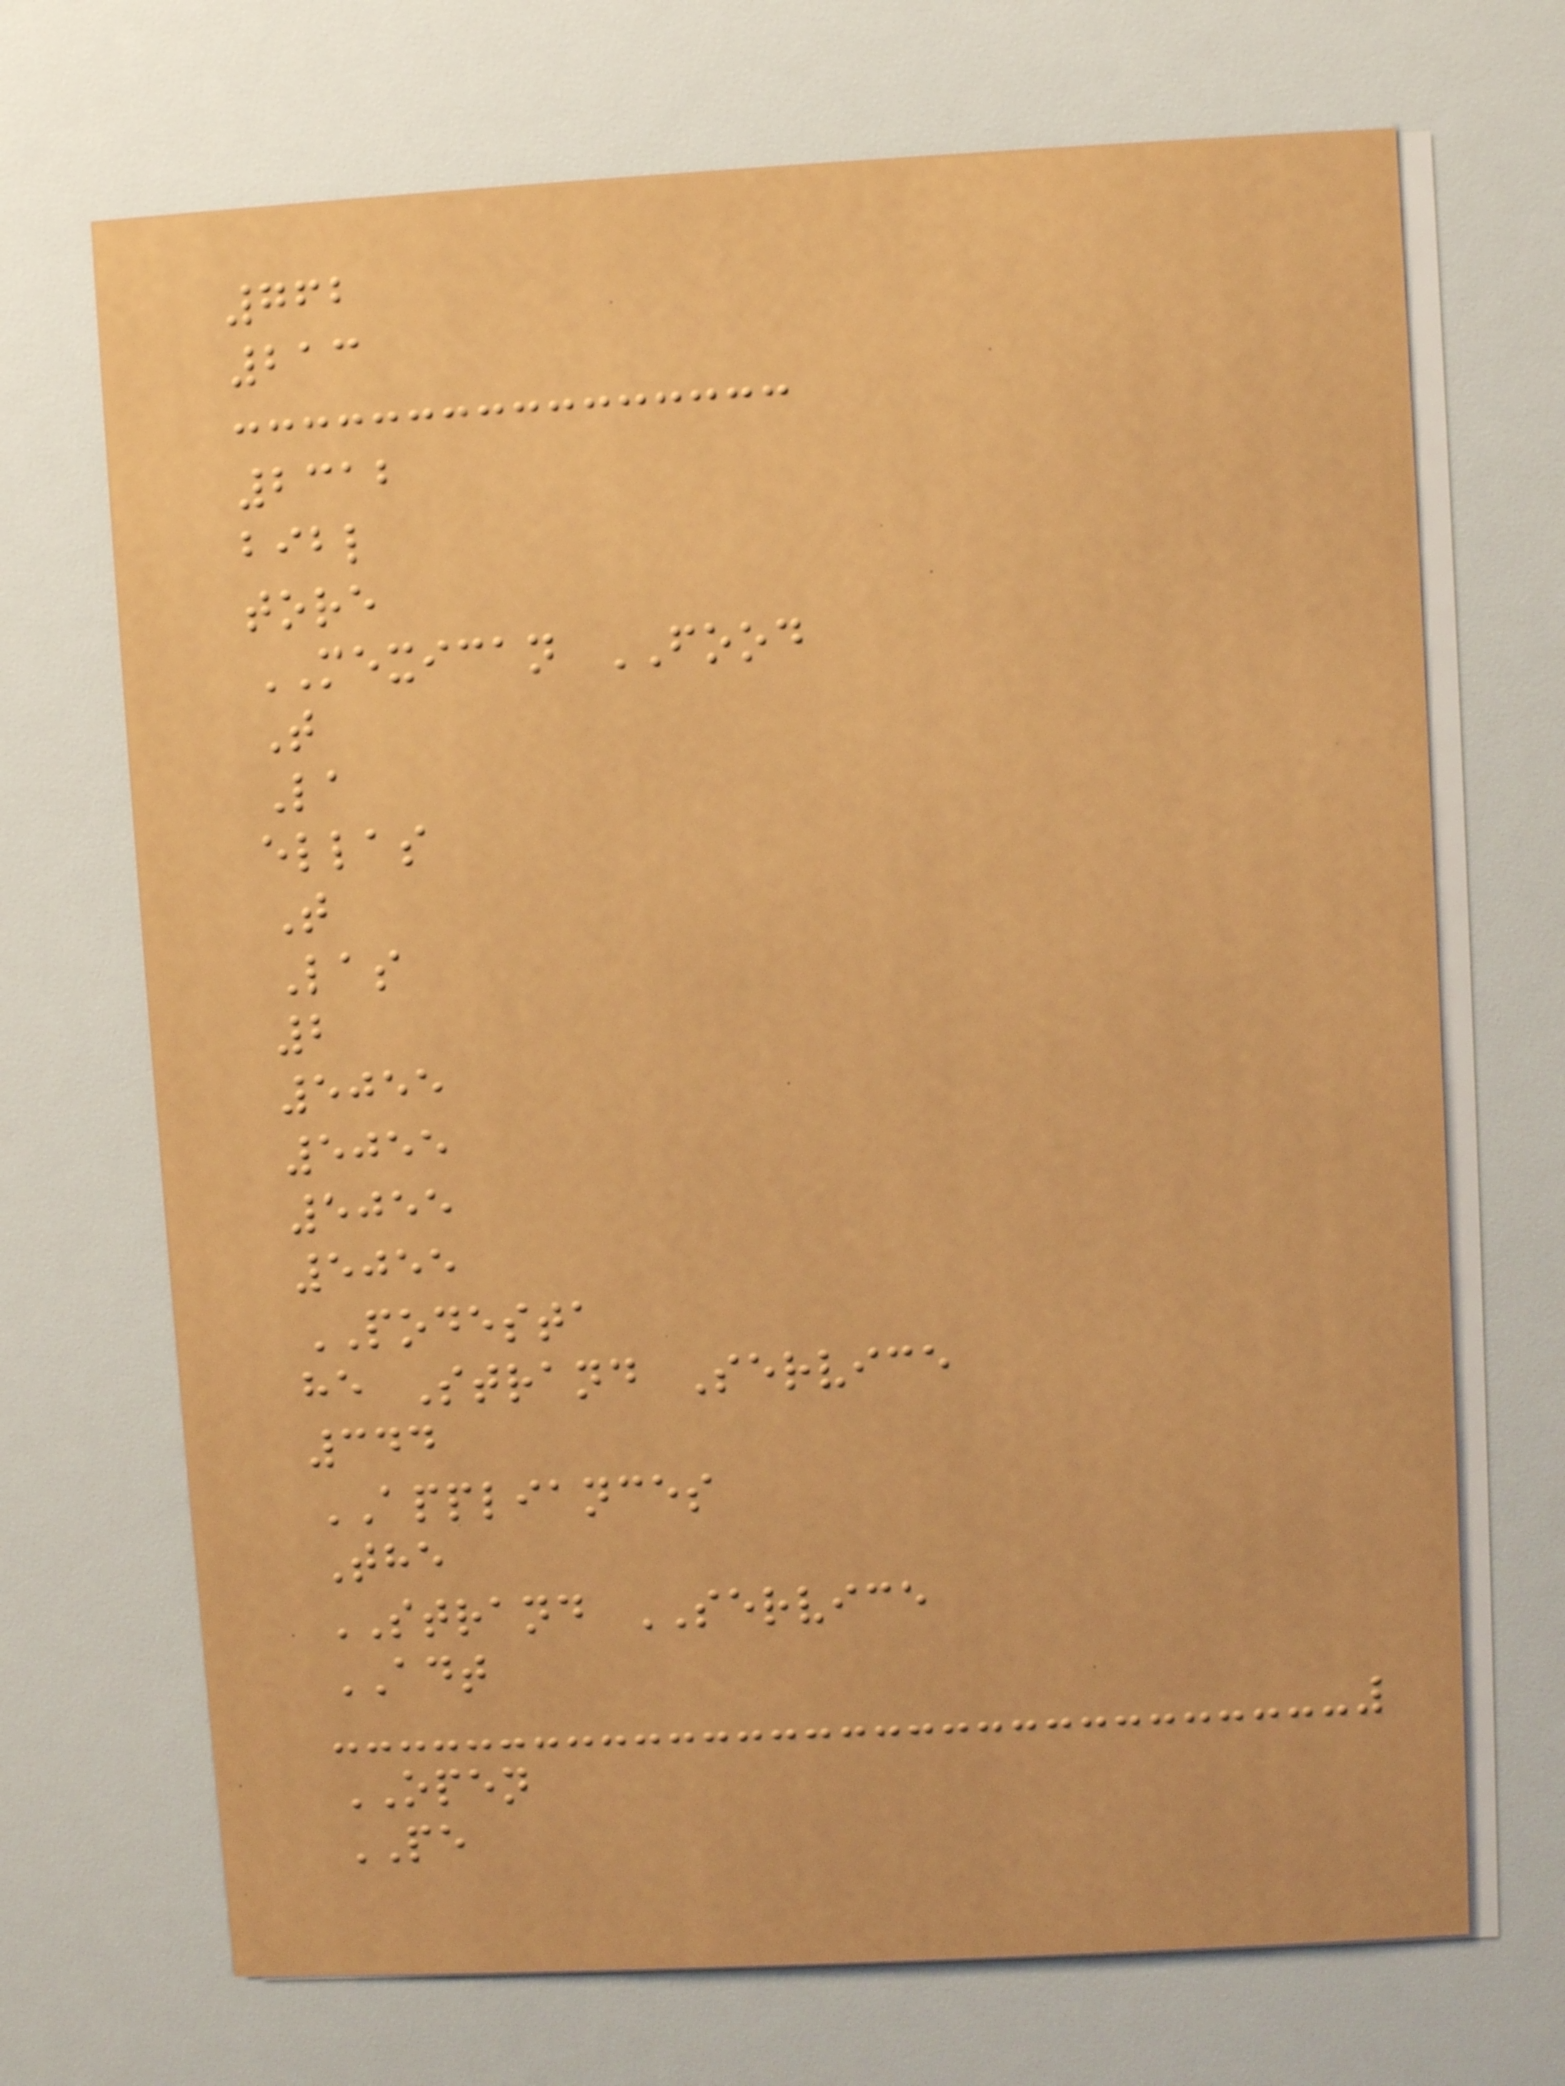762
213
2312
bibl
tore
MEXICAN FOOD
T
La
ellas
T
Las
2
5055
5055
5055
5055
PODESTA
he Strand Service
344
APPLIANCES
The
STRAND SERVICE
ADT
OPEN
PE
